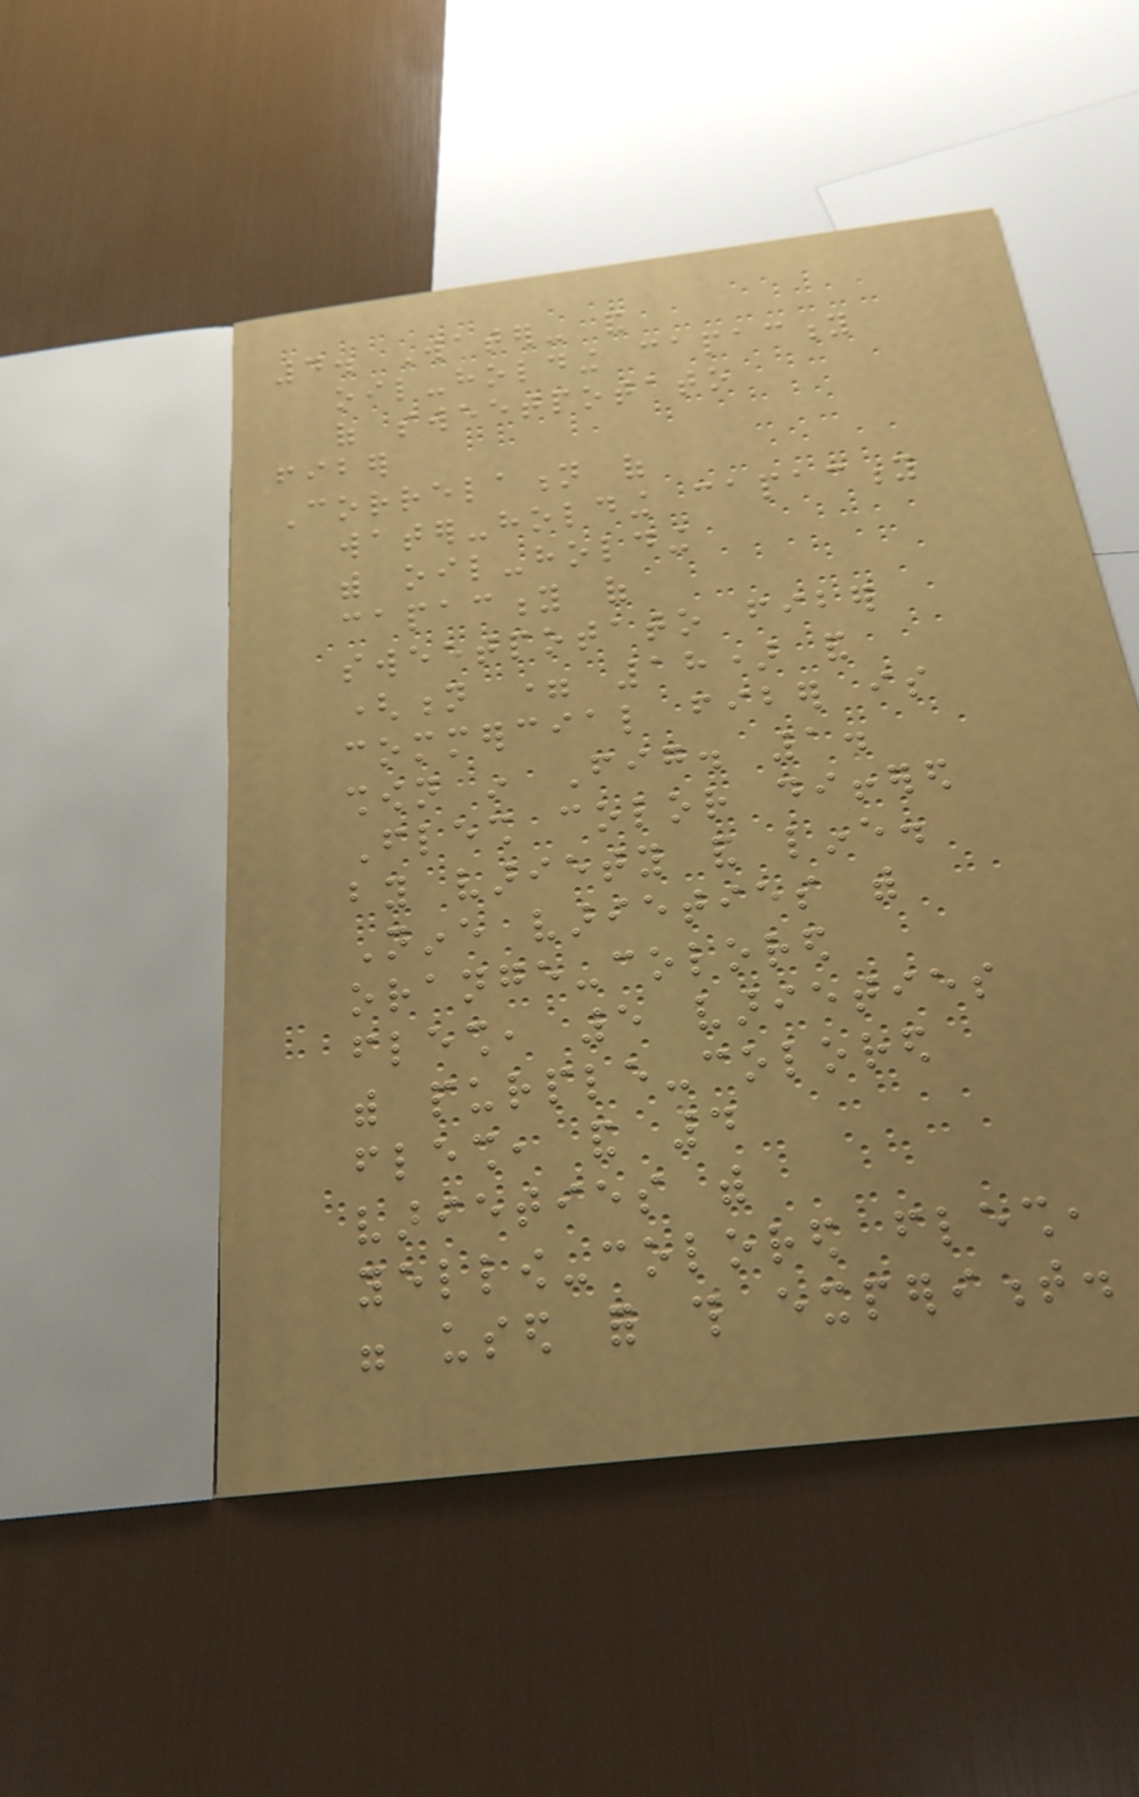4. Water- and
oil-holding capacity
of sweetpotato
fiber
Correlation of
water-holding capacity
with oil-holding
capacity of
sweetpotato fiber
(n = 18) and
commercial fiber is
shown in Fig. 1.
Flesh color differed
by variety and line.
Nine varieties with
orange-colored
flesh, 5 varieties
with purple-colored
flesh, and 4
varieties with
yellow-colored flesh,
were used for this experiment.
